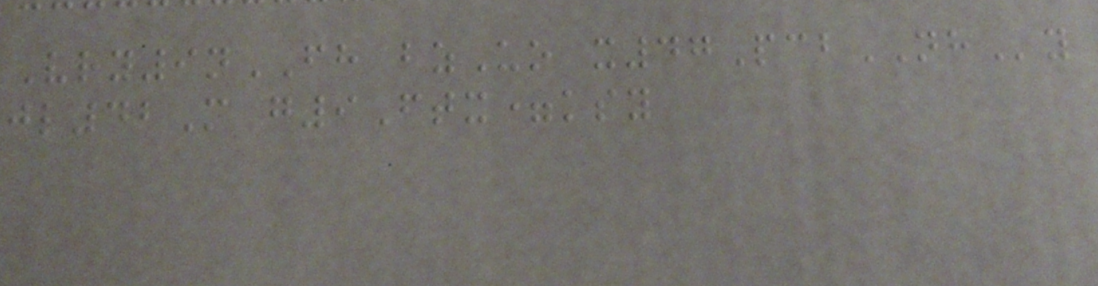Vry9nFH bzUo x47PcbNHy
jl42M g9Ftx=ksy
